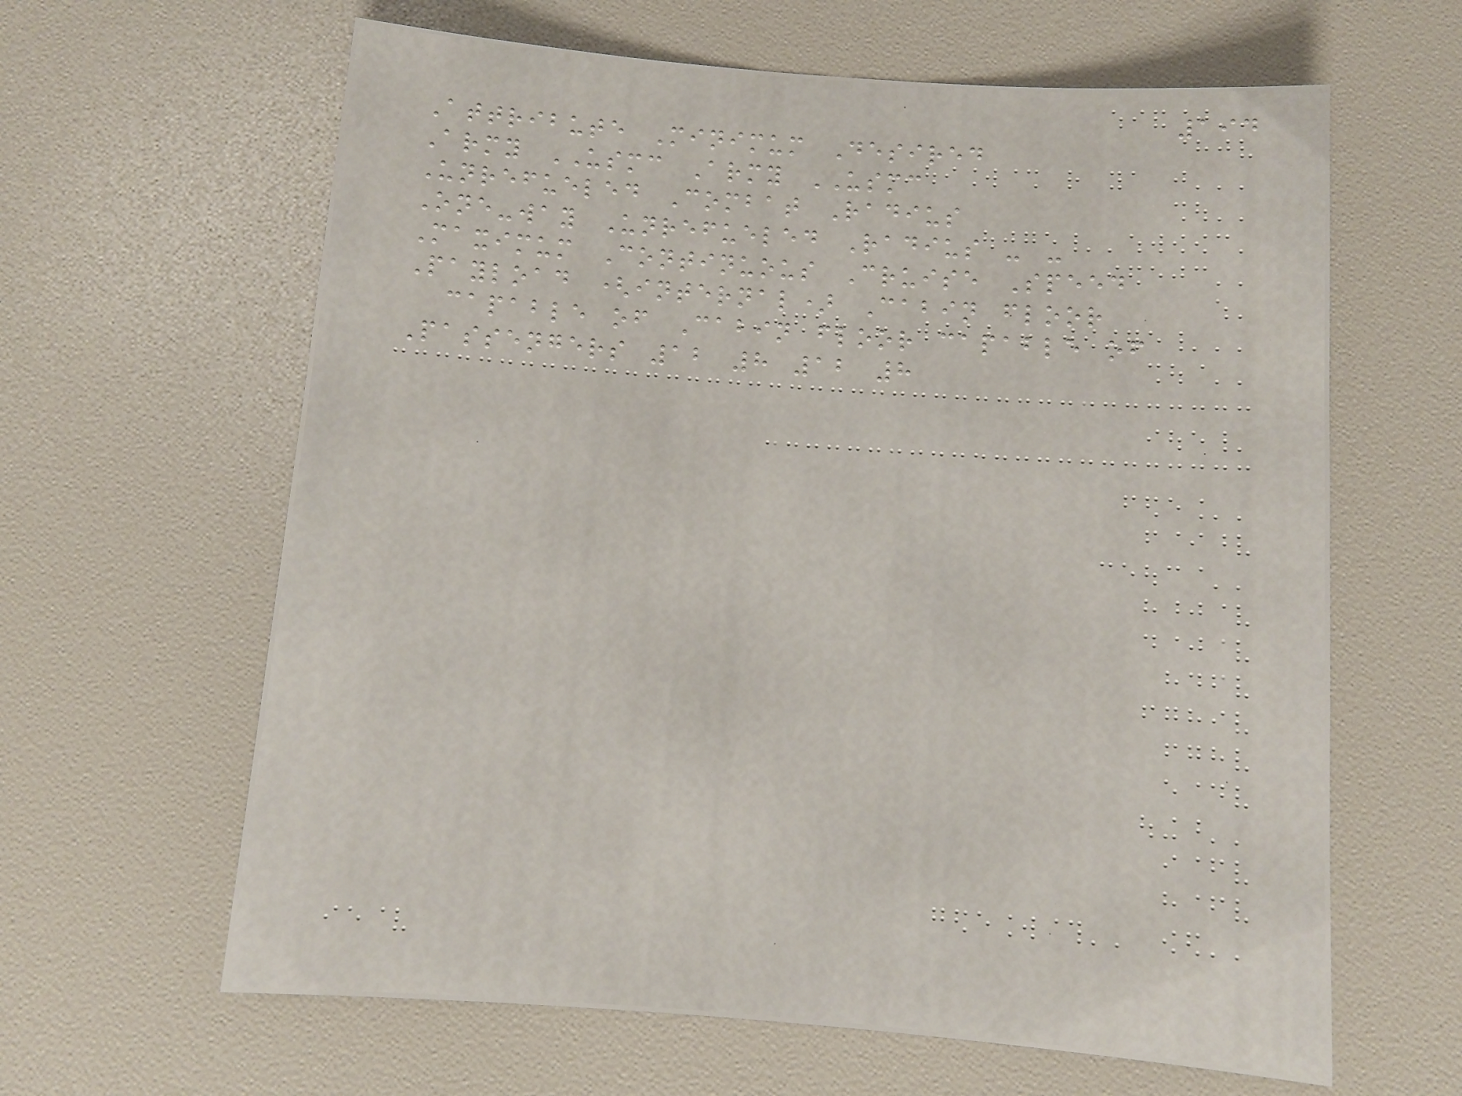194
Attribute Minimum Desired
Army USMC Army USMC
Unrefueled Combat Radius
One-way Unrefueled Radius - -
Maximum Continuous Cruise Speed
Payload (internal) Cabin floor
capable of Cabin floor capable of
Passengers 12 8 12 8
